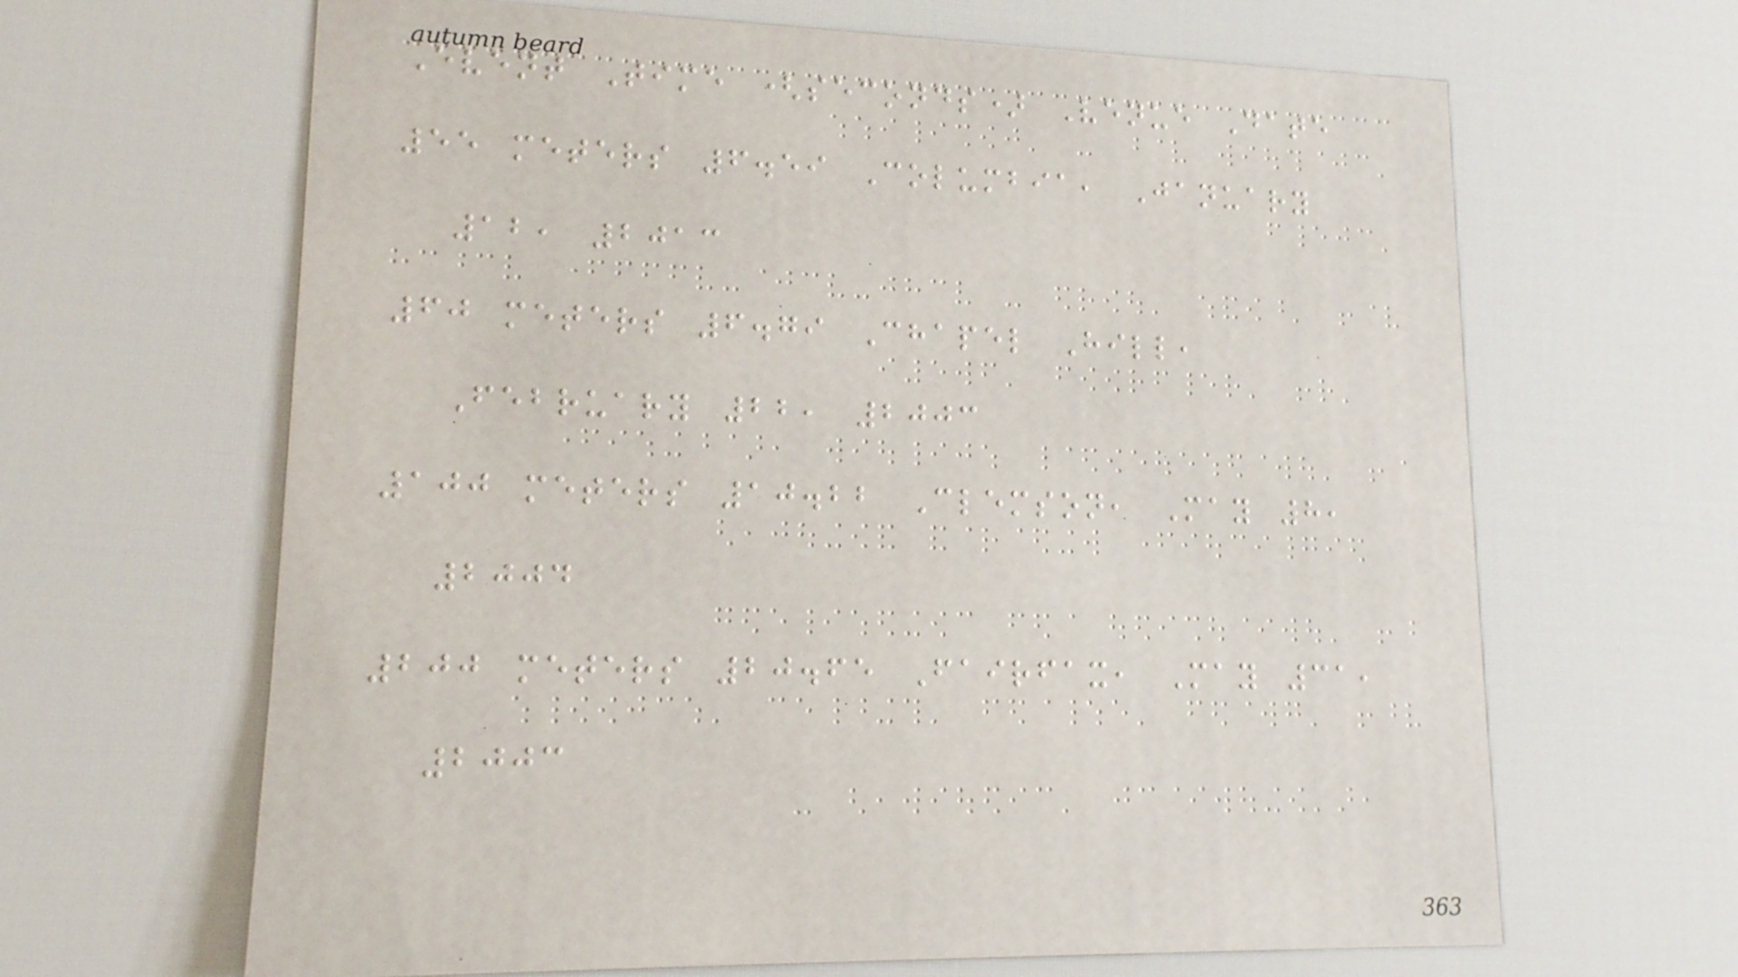Event Time (seconds) Venue Date
55 meters 6.59 Columbia, January
12, 2013
60 meters 6.79 Chapel Hill,
February 22, 2003
100 meters 10.22 Clemson, May 8,
2004
200 meters 20.65 Fairfax, May 31,
2003
